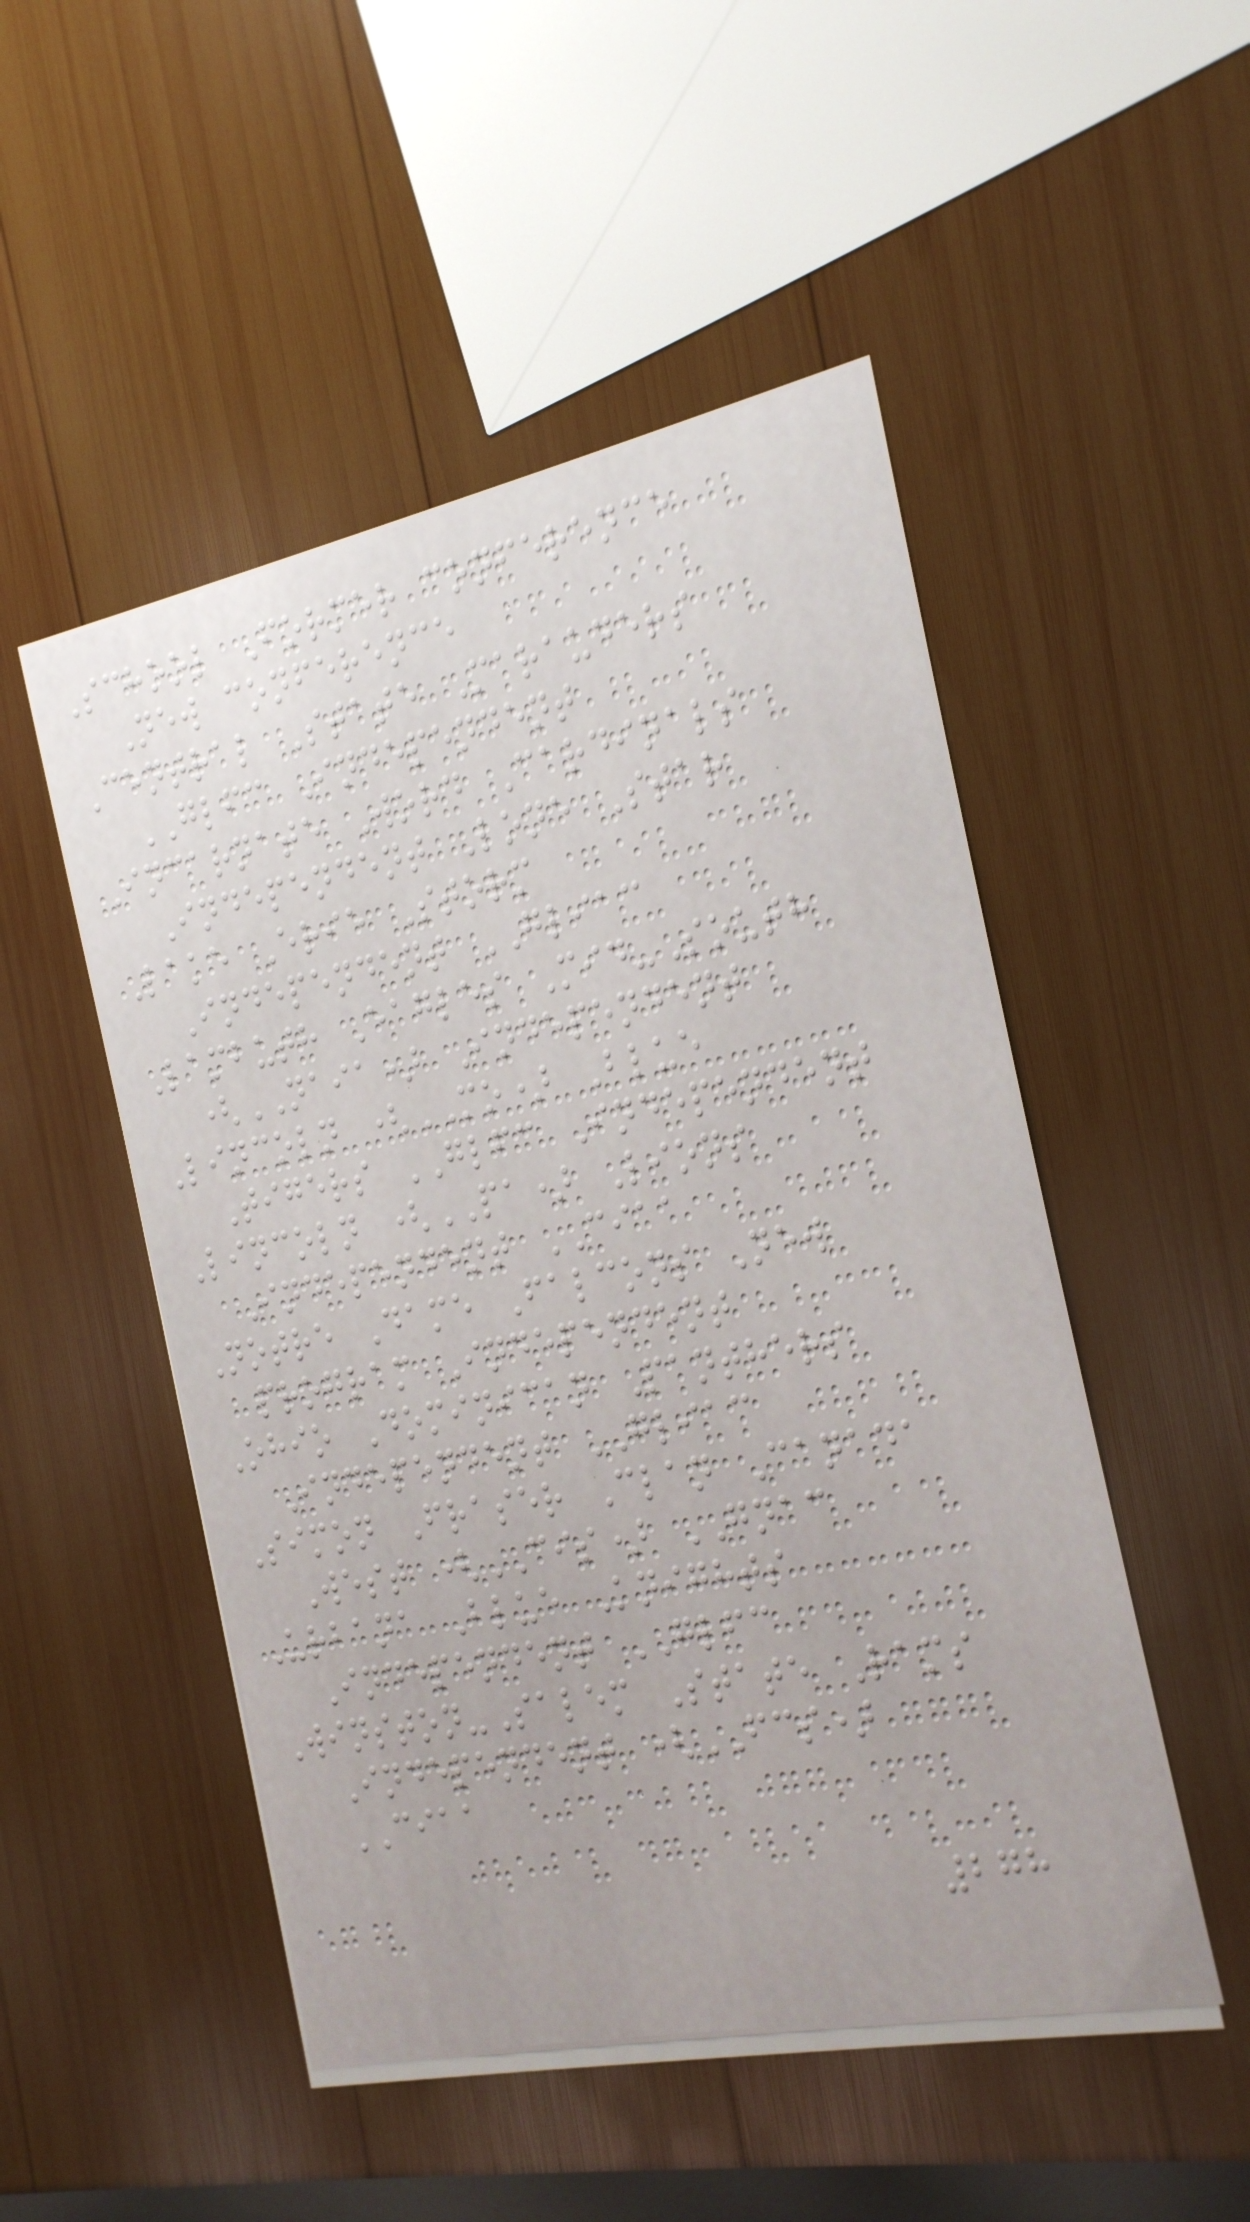School Former conference
New conference
Central State Marauders
GLFC Independent
Incarnate Word Cardinals
Independent Lone Star
Lake Erie Storm
Independent GLIAC
Lambuth Eagles Mid-South
(NAIA) Independent
Lincoln (MO) Blue
Tigers GLFC Independent
Lincoln (PA) Lions
Independent CIAA
Notre Dame Falcons New
program Independent
Ohio Dominican Panthers
Independent GLIAC
Simon Fraser Clan Canada
West (CIS) GNAC
Urbana Blue Knights
Independent GLFC
Winston-Salem State Rams
Independent (FCS)
CIAA
278
